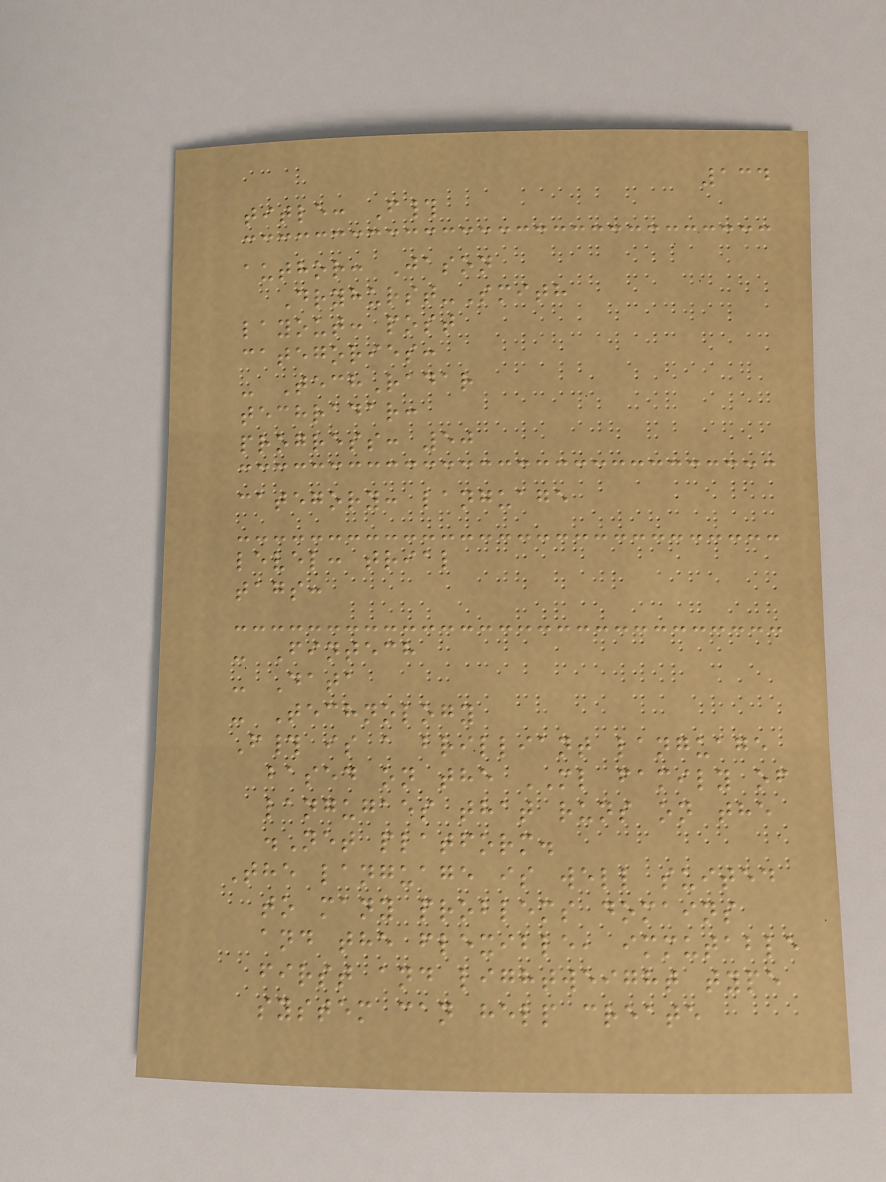134
title: F#
author: Jason
Dryhurst-Smith
layout: post
categories:
- TechRadar
techradar:
progress: 50
category: language
level: trial
tags:
- Fintech
- Data
- Technology
F# is a brilliant language
based on the ML family of
langugaes that runs on the
.Net platform.
The language is well suited
to many problems domains
and the flexible, immutable
first and lightweight type
system can help create
